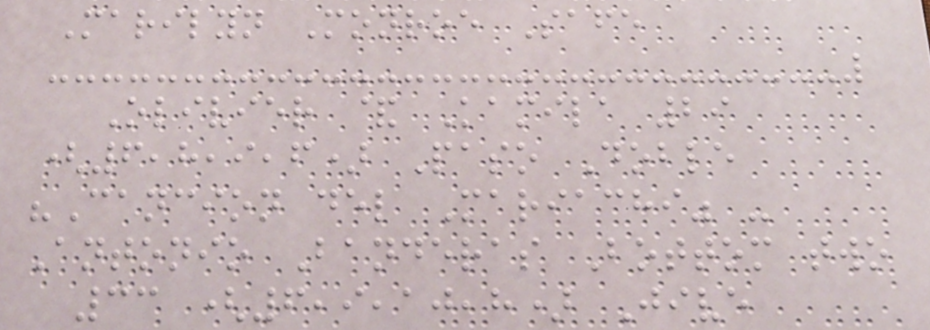Marilyn Monroe Safe
Olivier & Kamila 29
(6,8,9,6) Paso Doble
"Cancion del Mariachi" -
Antonio Banderas Bottom two
33 (6,9,10,8) Jive
